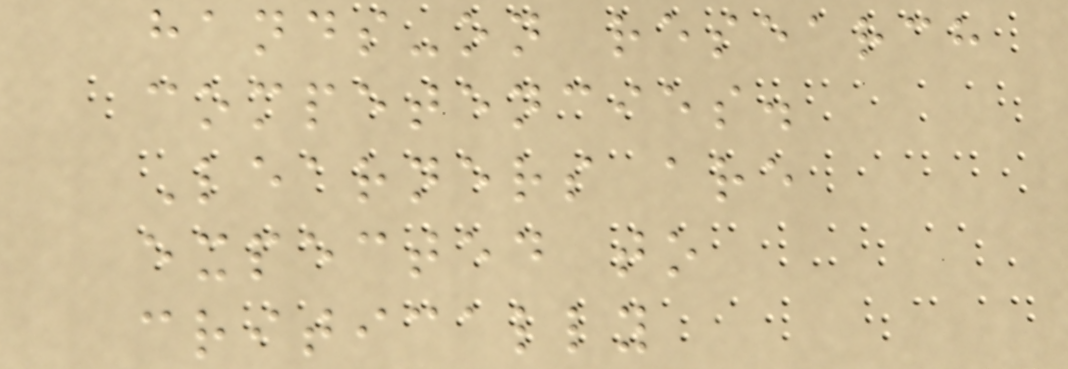hands-on research
competencies.
Learners are
expected to
critically
